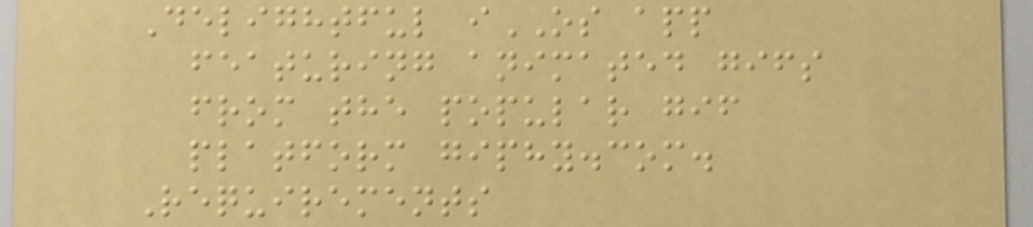Delightful iOS app
featuring animated gifs
from the popular gif
platform giphy.com.
Requirements
